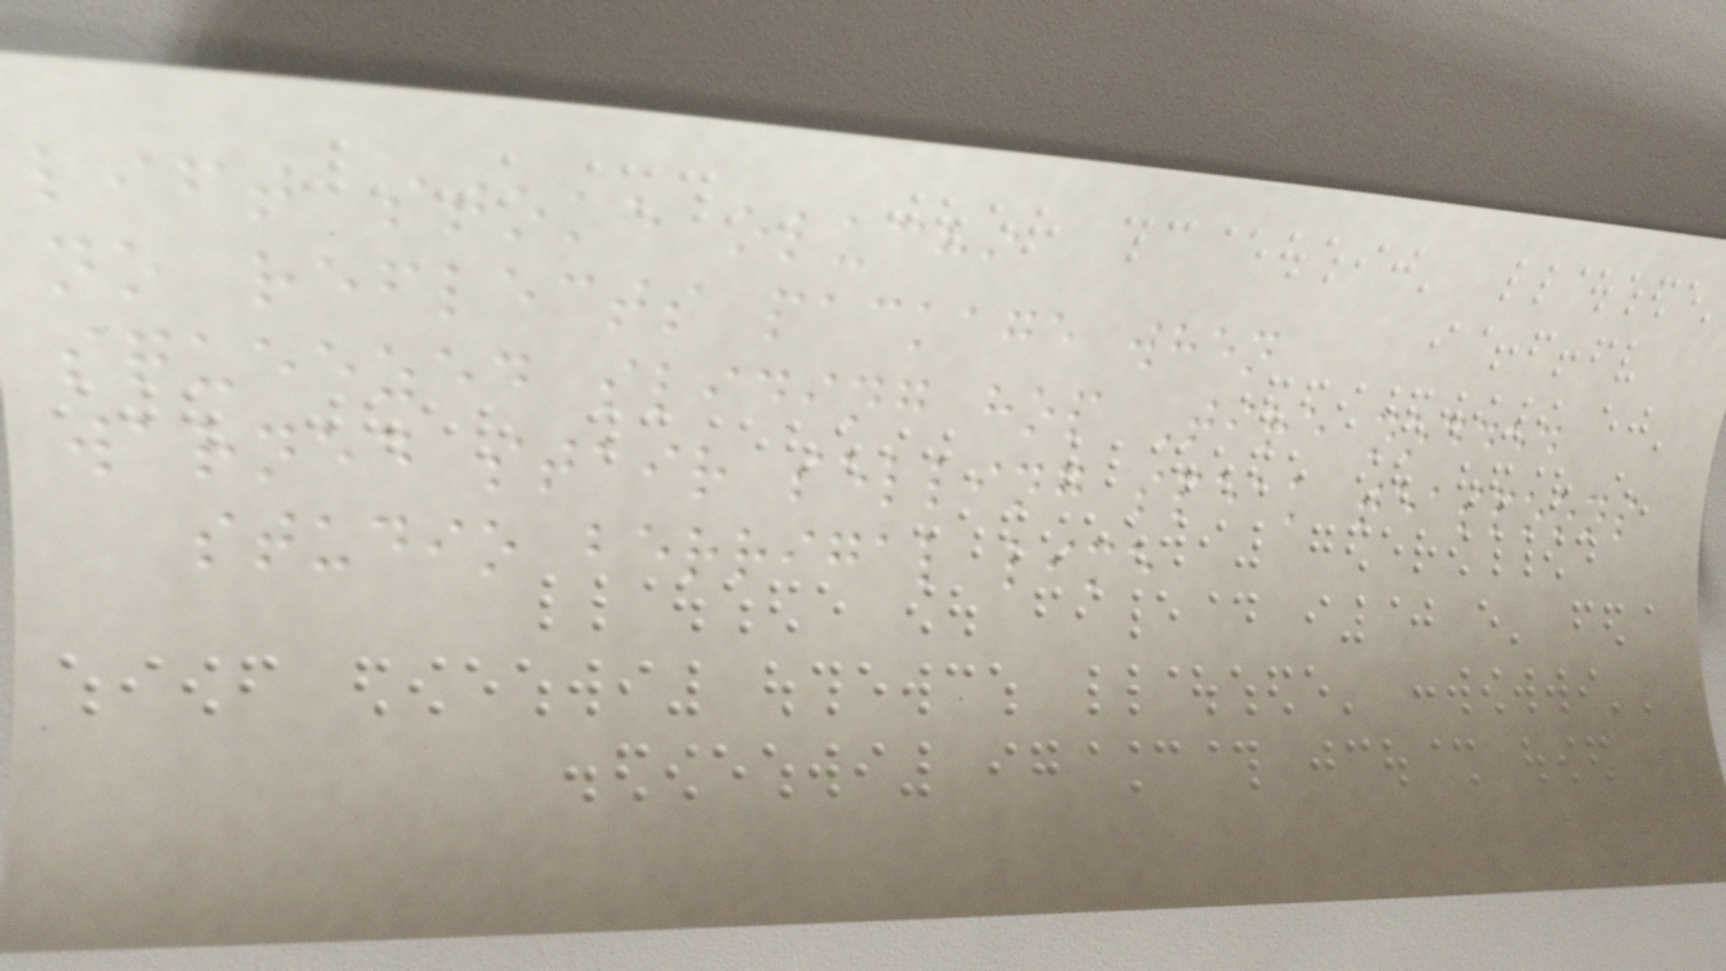lift stoke oluchi
no reflects package when
squeezed sliding hop Tire nodded
warned stair selling speak teaspoons
studio berrigal lime
